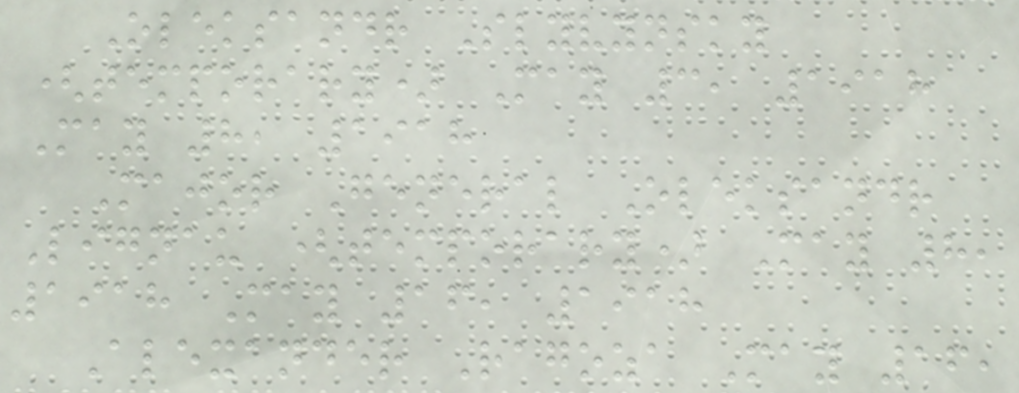Oleksandr Slyvynsky
(temporary) May 3, 1918
May 8, 1918
Major General Oleksandr
Lignau (temporary) May 8,
1918 May 16, 1918
Alexander Ragoza May 16,
